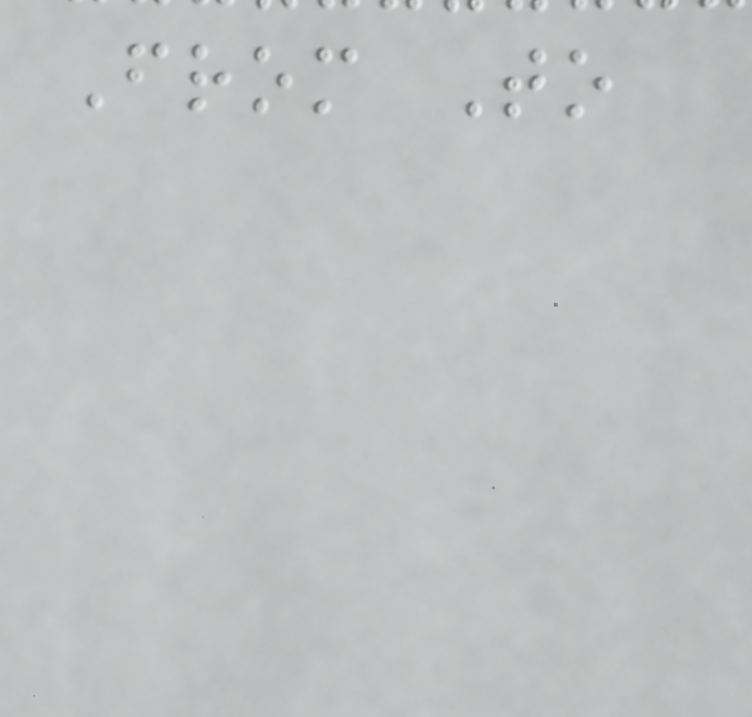From To
